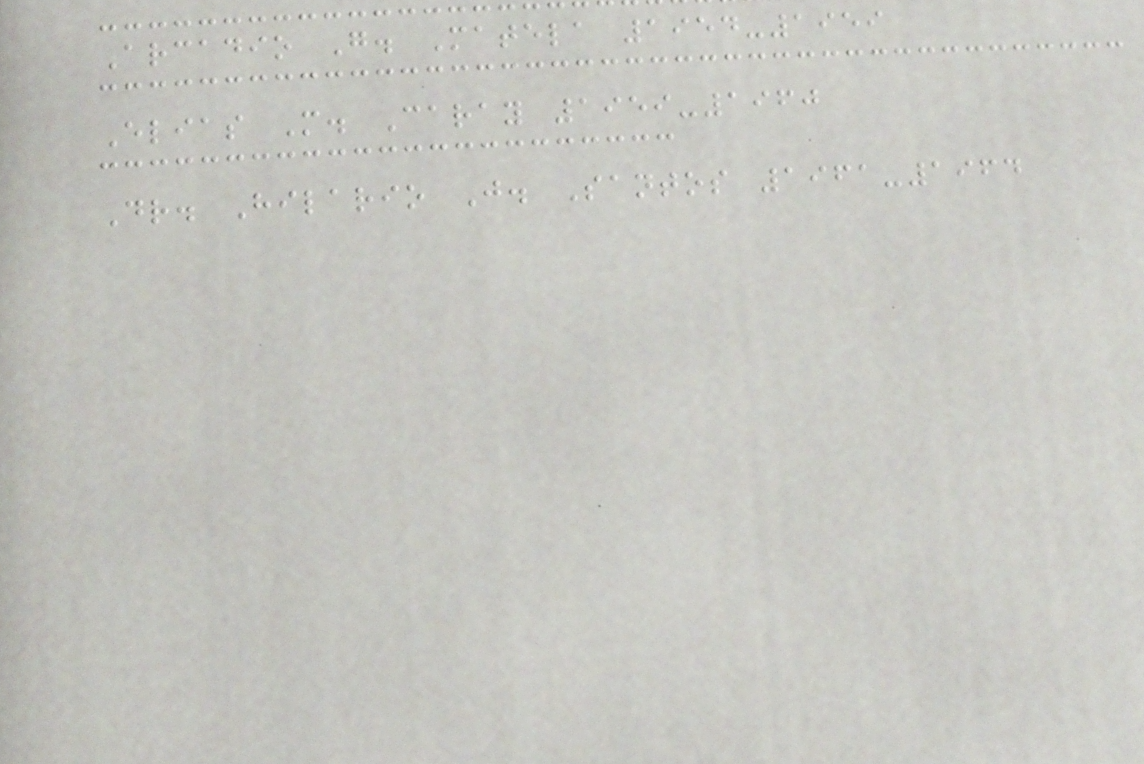Arcadio G. Matela 1954-1959
Elias M. Caray 1959-1960
Dr. Hilario J. Santos 1961-1964
